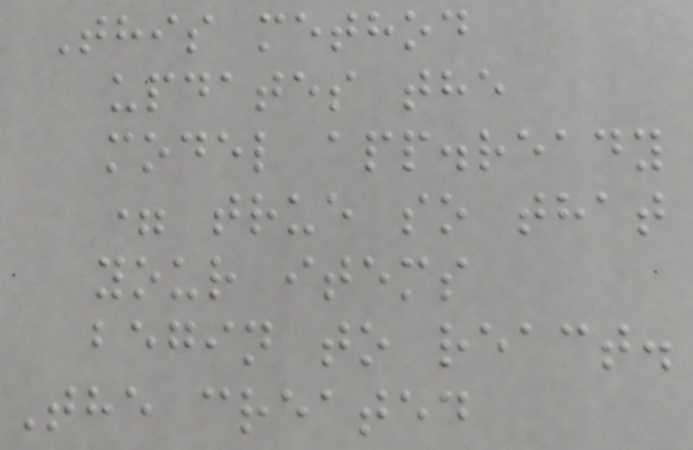This method
updates the
model app.ready
= true so that
your items
begin to react.
The created
